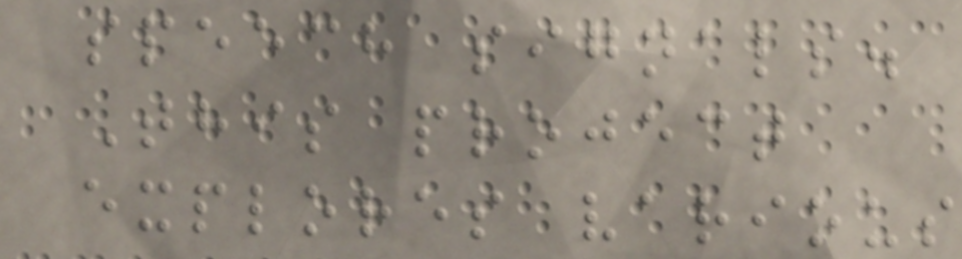speech signals.
This project
explores various
